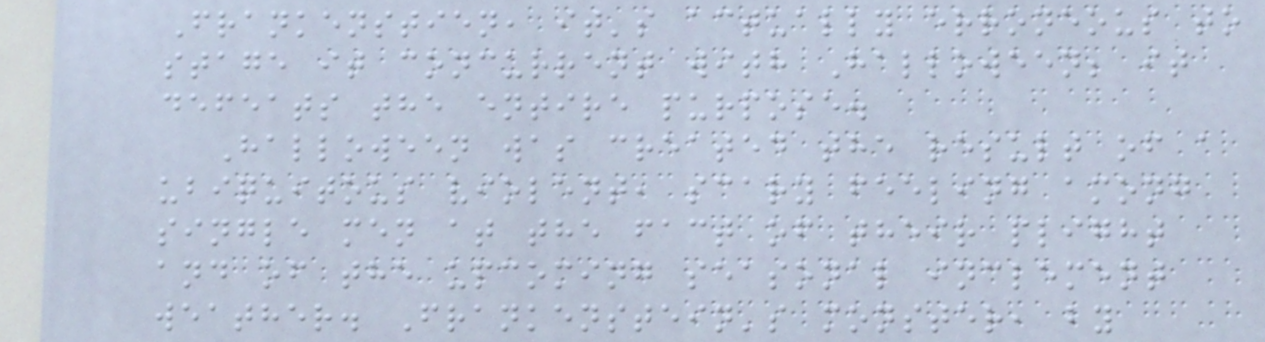Frankenstien, it's actually erroneous to
stage it concurrent with Halloween; it
defeats the entire purpose.
Halloween was created the result of a
ubiquitous violent, scary feeling among
single men at the fact of their plight
and of the upcoming seasonal inclement
weather. Frankenstein's monster, by
